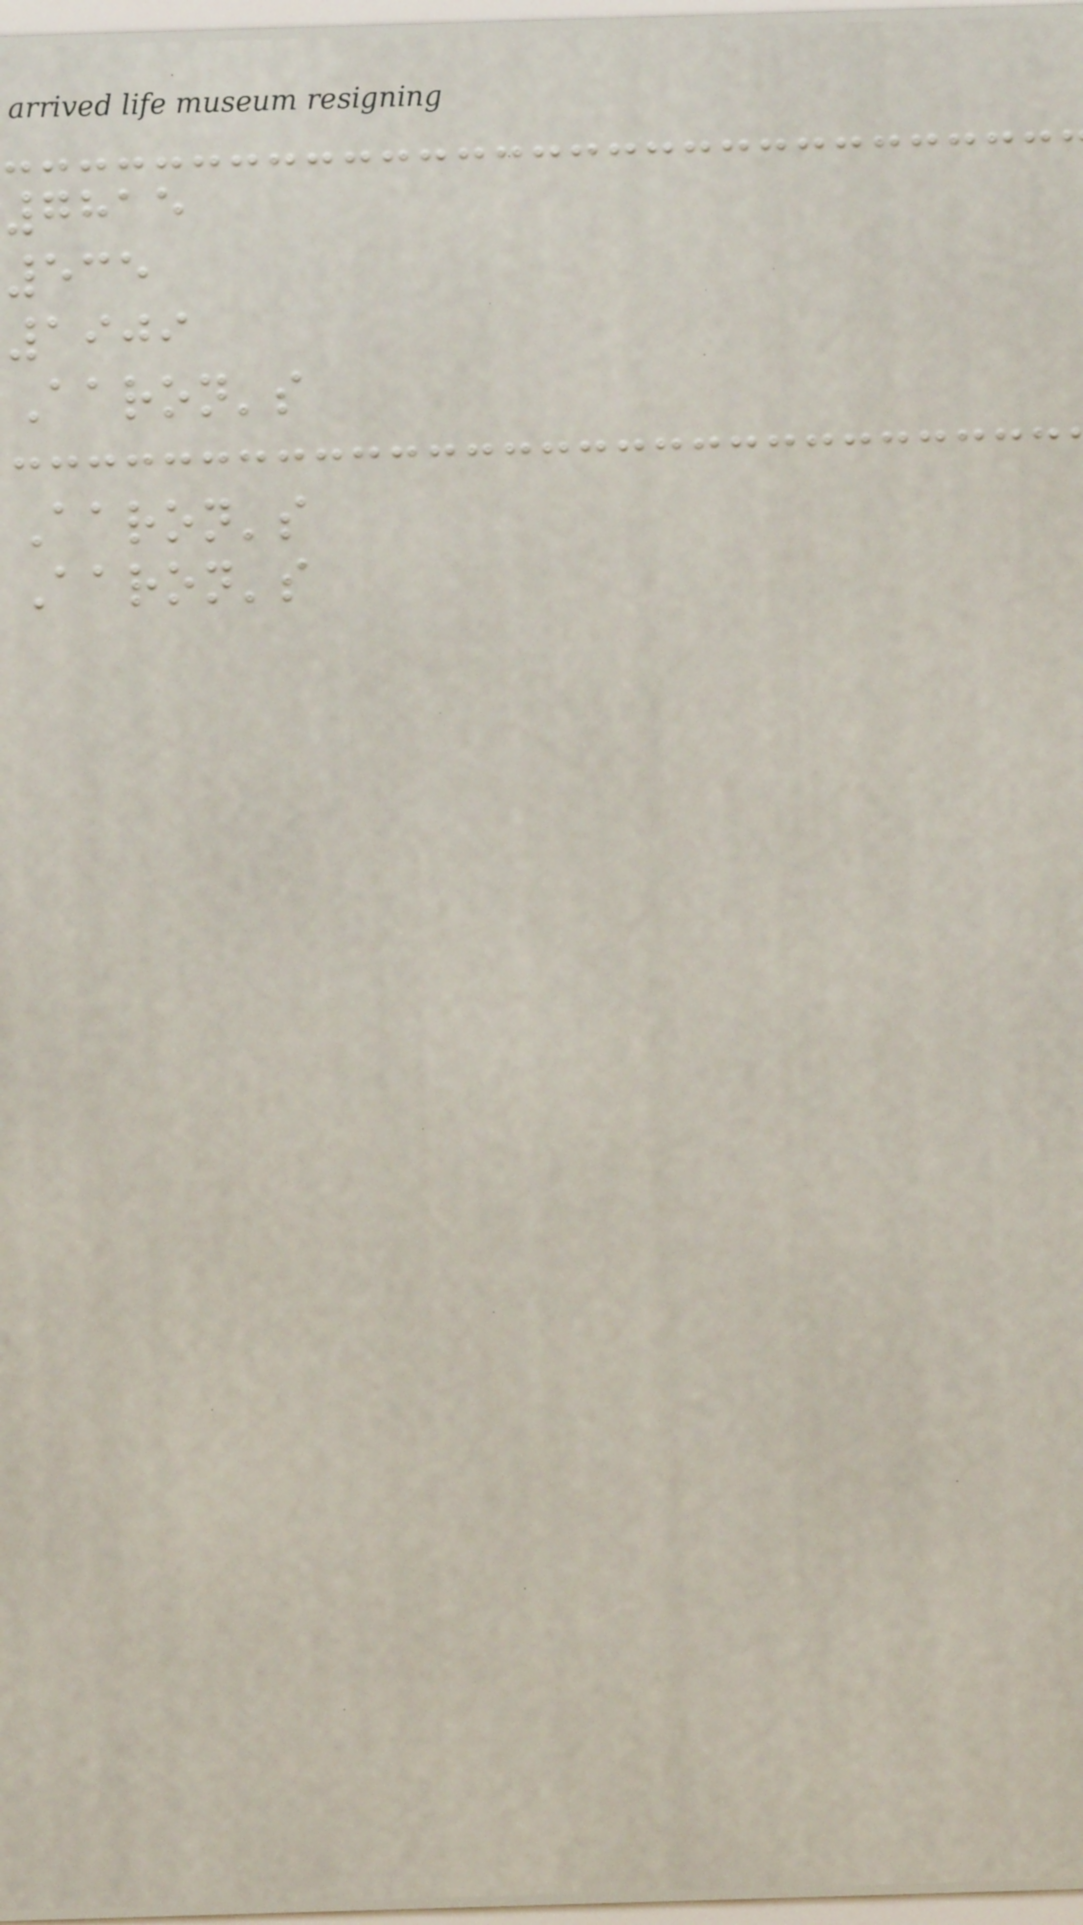7815
535
1909
Aaron's
Aaron's
Aaron's
